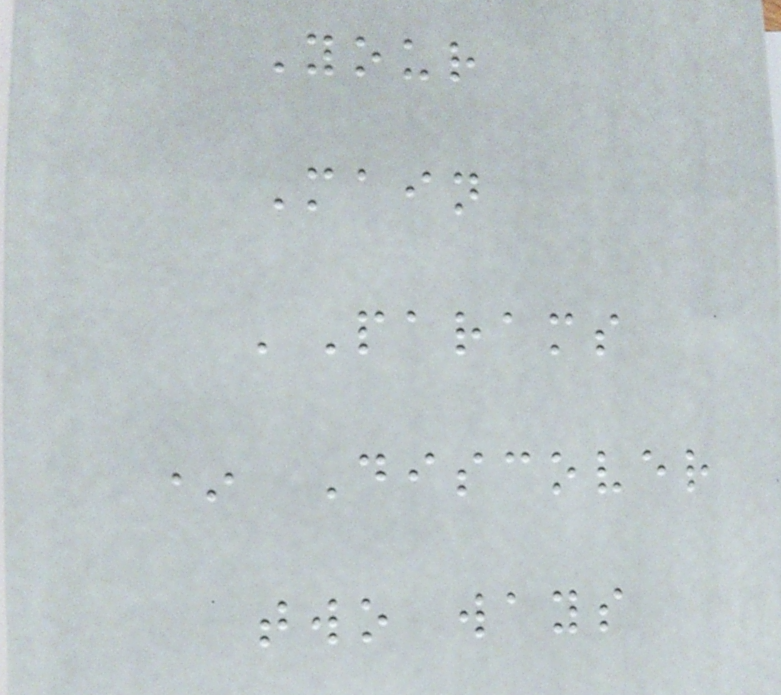Your
Main
'Params
* Discover
two ways
